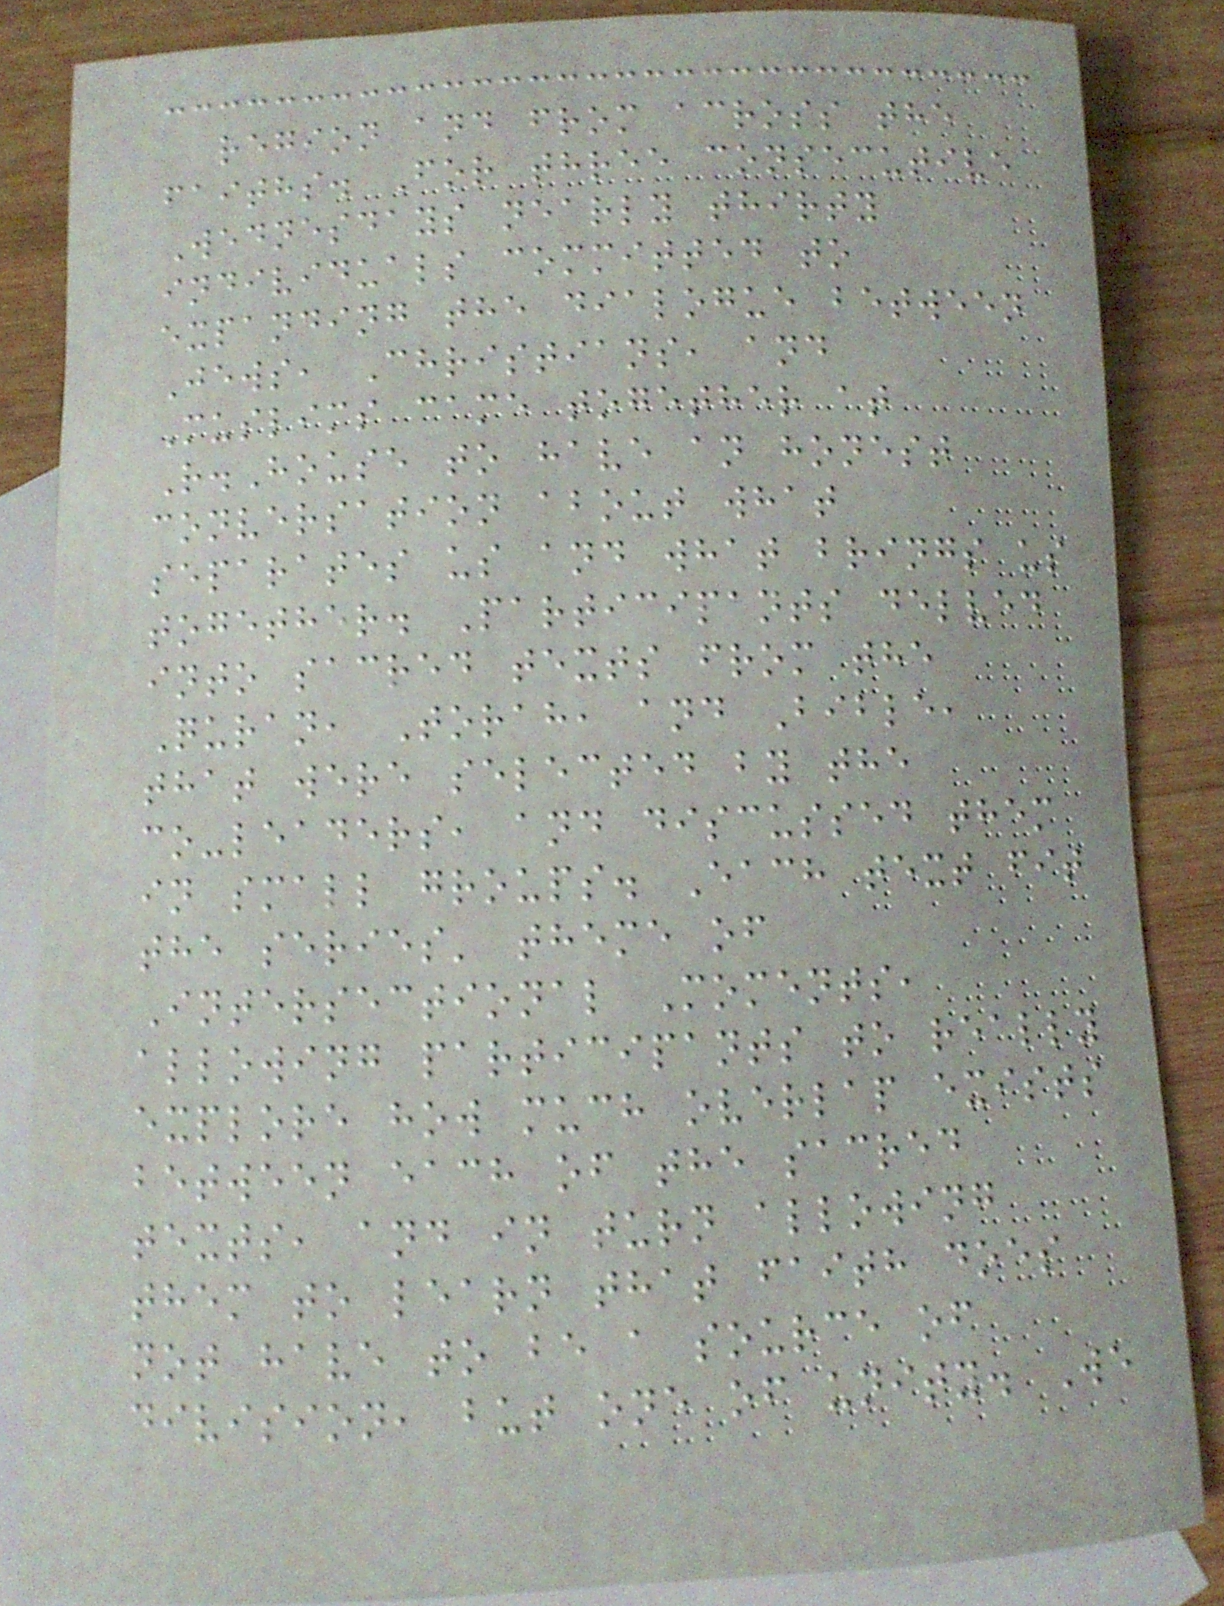region and from across the
faiths. For three consecutive
Wednesdays nearly thirty
individuals committed to
expanding the dialogue between
Jews, Christians, and
Muslims came together at
R.House to have an honest
conversation about what
separates us and what brings us
together. Participants delved
into sacred texts from the
Quran, Torah, and Bible,
that were selected by the
co-leaders, and discussed them
in small groups. Each text fit
the series' theme of
Intersectional Moments,
allowing participants to really
explore how much overlap exists
between each of the sacred
texts, and in turn allowing
them to learn that faith does
not have to be a source of
division, but one of unity. We
